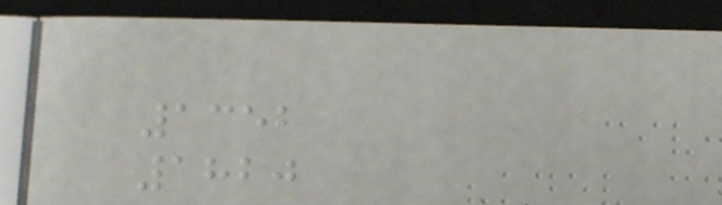1352
1820
